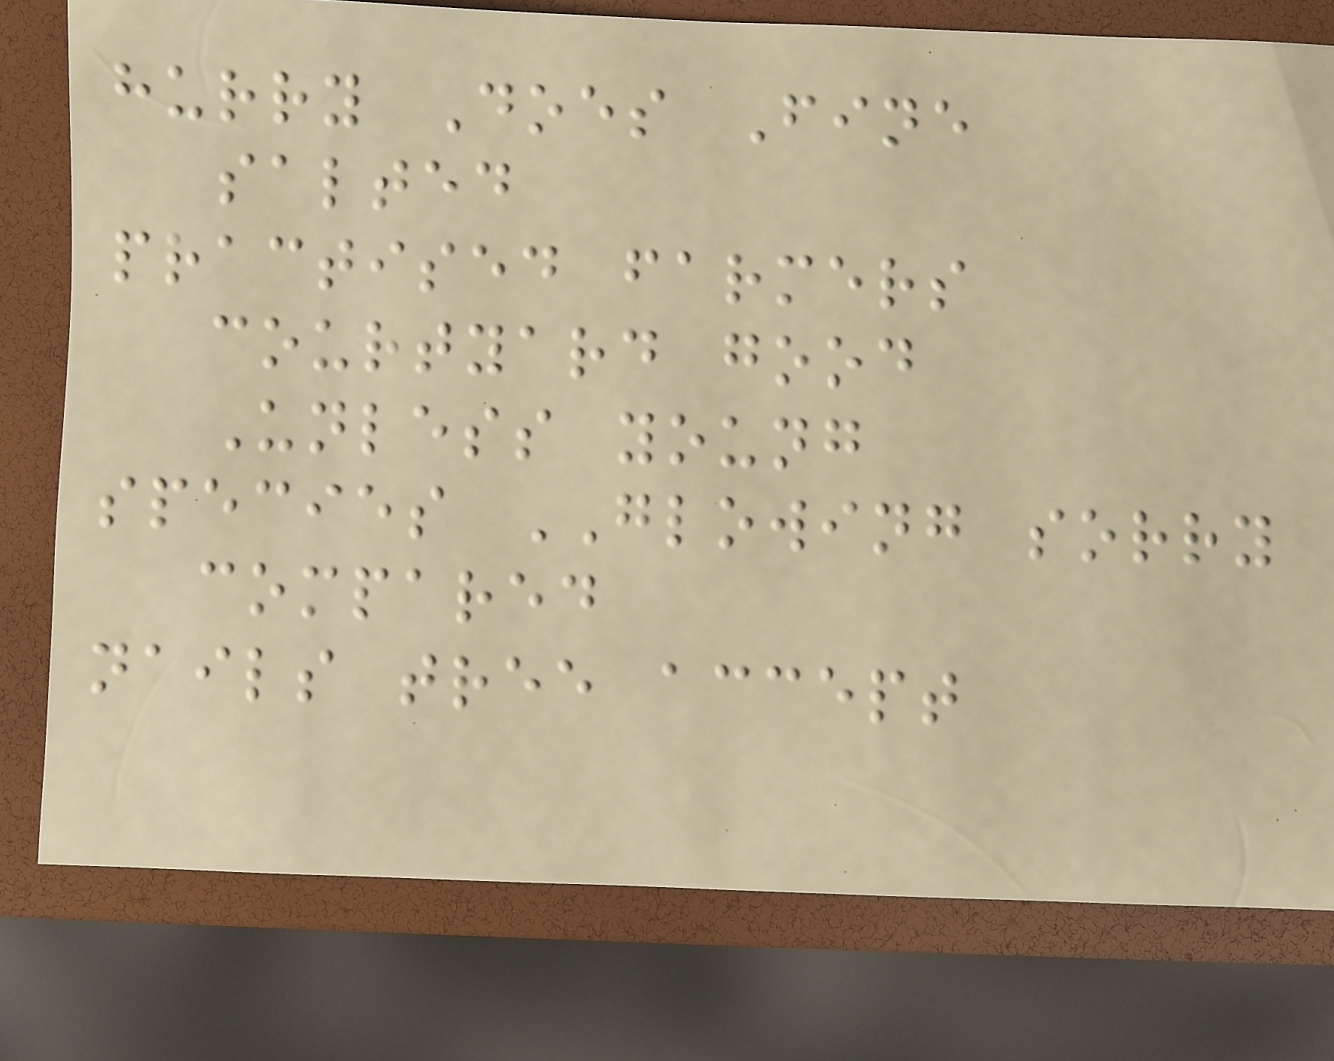hurry Does Fine
salted
practised farmers
courtyard good
Unless young
species GLOWING sorry
compared
nails tree accept
